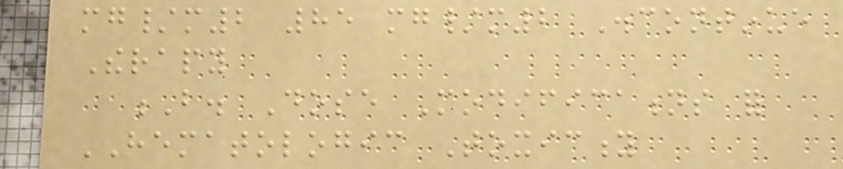mg/m2 85 mg/m2 Discontinue
Therapy
B. Dose Modifications for
HEMATOLOGIC Toxicity
